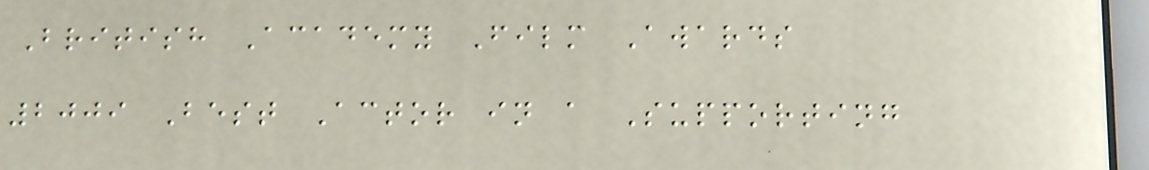British Academy Film Awards
2009 Best Actor in a Supporting
